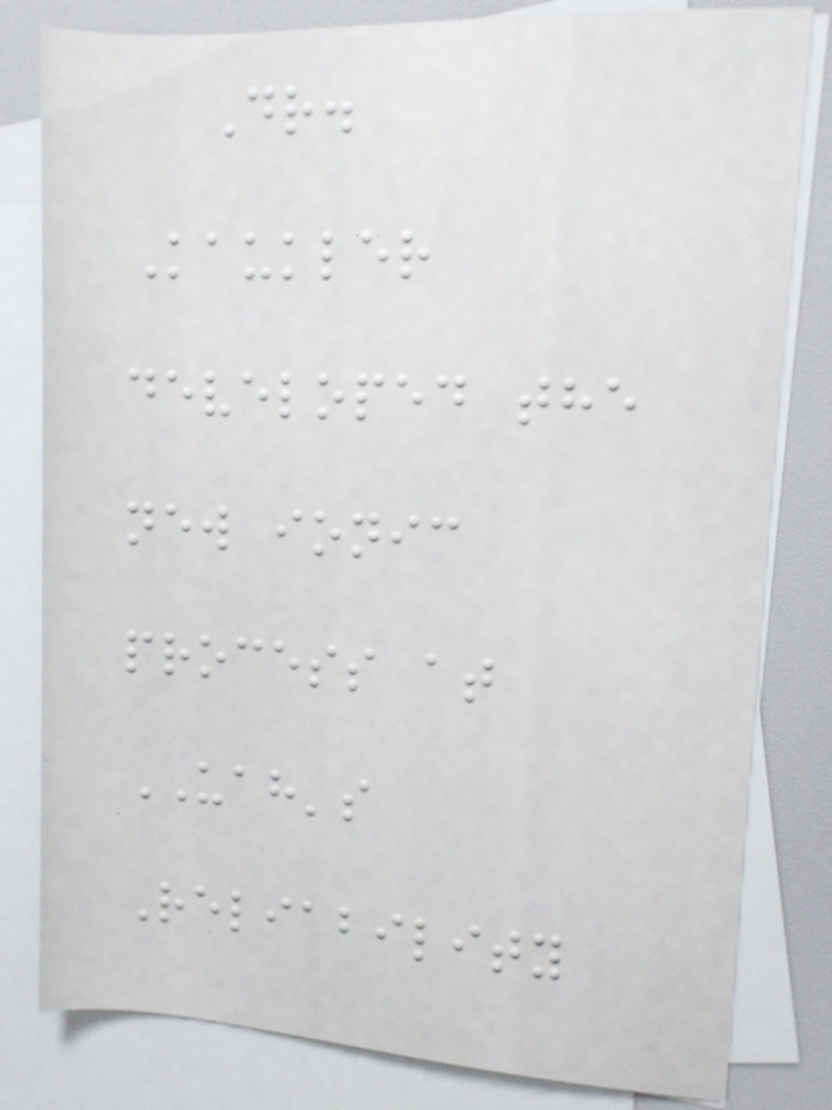Dr.
Kaukler
developed the
new ionic
process at
UAH's
Reliability
